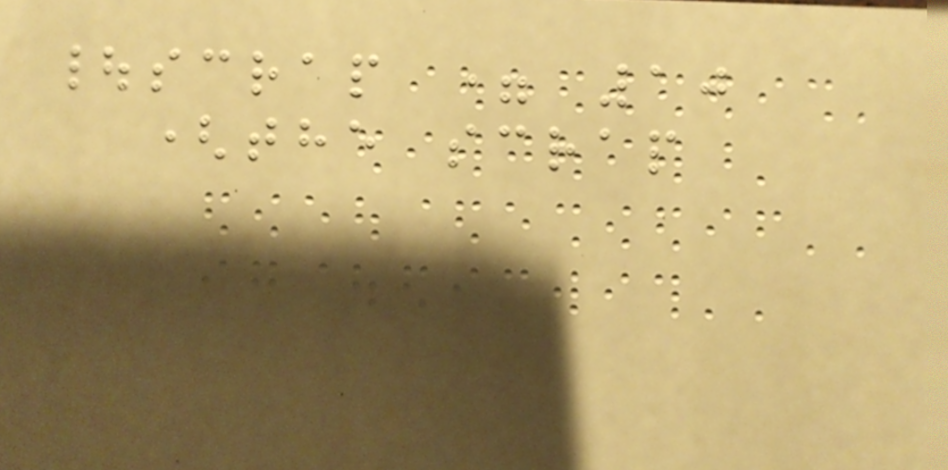|scrap = 10
(the scrap
